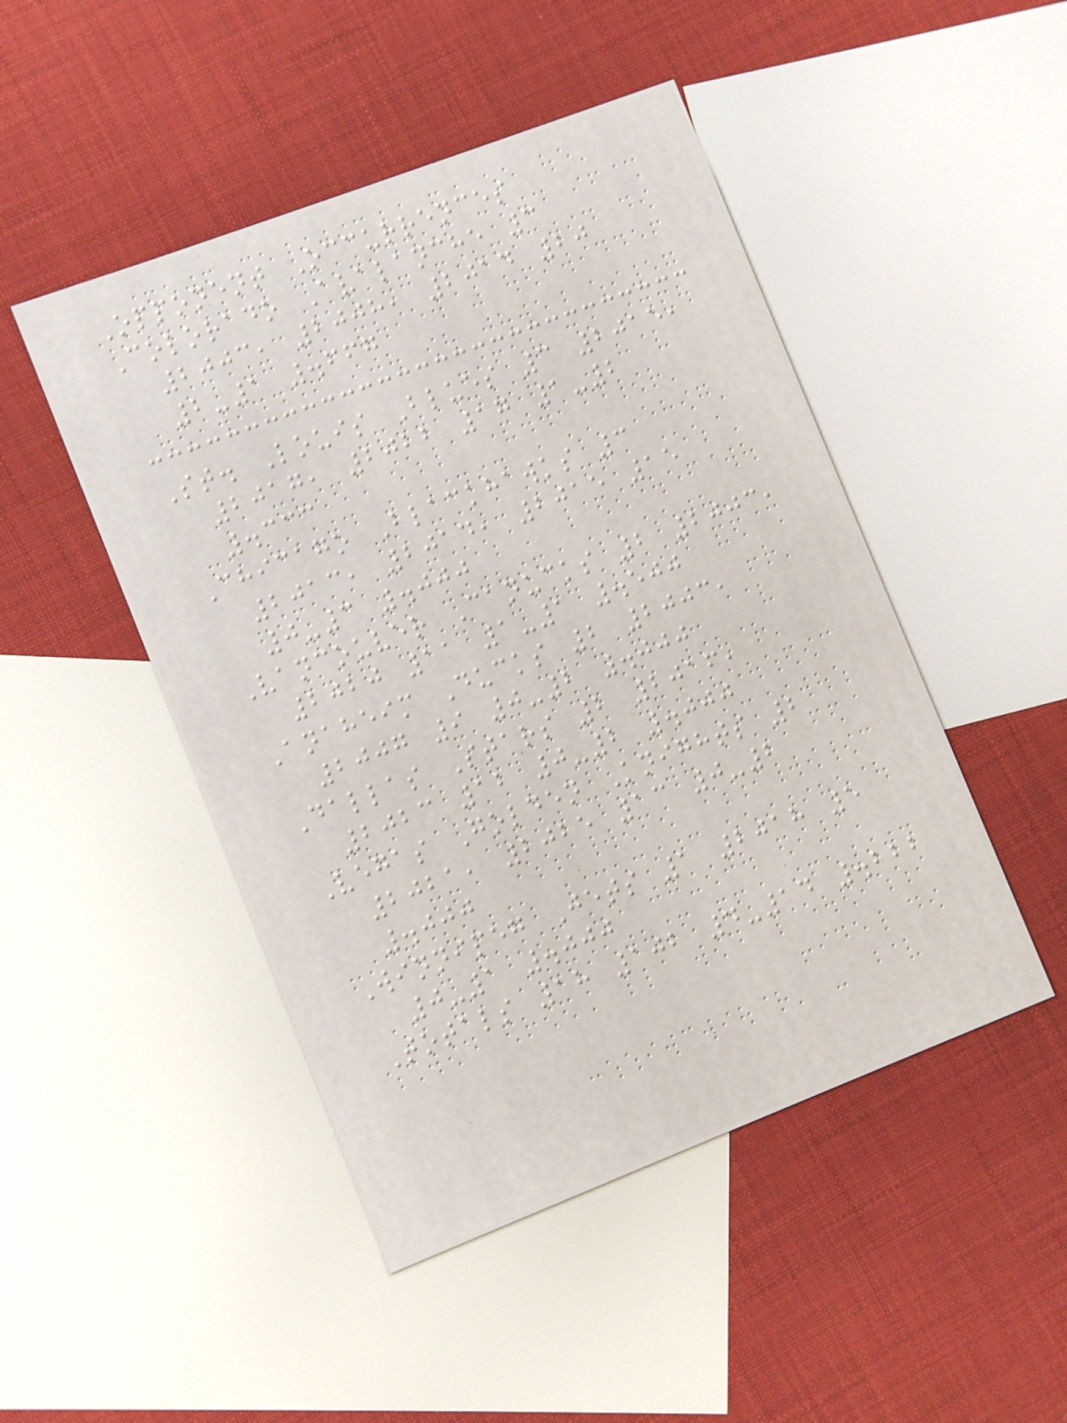Opponent Occurrences
Colorado Avalanche 3
2003, 2008, 2014 20
2-1 .667
St. Louis Blues 3 2015,
2017, 2022 17 1-2
.333
Chicago Blackhawks 3
2013, 2014, 2015 15
0-3 .000
Vancouver Canucks 2 2003,
2020 11 1-1 .500
Anaheim Ducks 2 2003,
2007 9 0-2 .000
Dallas Stars 2 2016,
2023 12 0-2 .000
Vegas Golden Knights 2
2021, 2025 13 0-2
.000
Winnipeg Jets 1 2018 5
0-1 .000
Totals 18 102 4-14 .222
